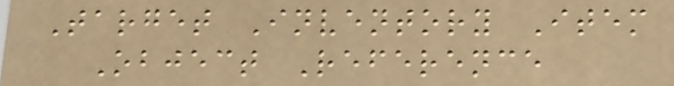Target Inventory Item
Object Reference
